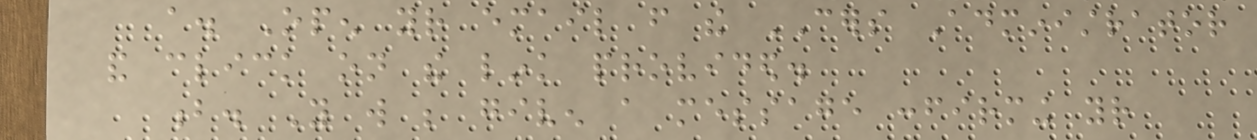a. Open your email from the CERS Administrator
and click on the link provided.
b. You will be given a message confirming your
